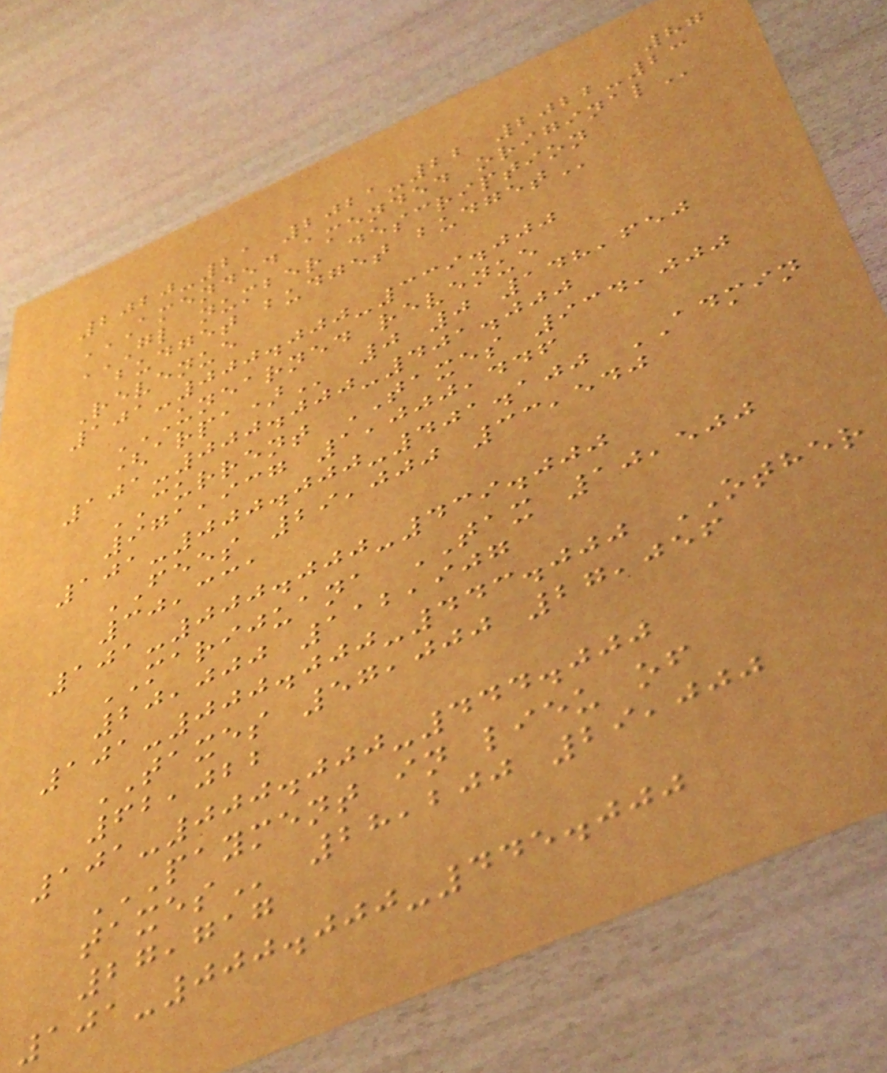87
2020-21 2021-22 2022-23
AMENDED AMENDED ORIGINAL
GL NUMBER DESCRIPTION
BUDGET BUDGET BUDGET
Revenue
101-000.000-339.000
UNEARNED REVENUE
(ARPA) 0 0 148,650
101-000.000-401.000
CURRENT TAXES 934,000
971,937 1,000,446
101-000.000-401.100 ADMIN
FEES 29,000 33,540
30,331
101-000.000-439.000
MARIJUANA TAX 10,500
20,000 112,907
101-000.000-443.000 OTHER
TAXES 57,000 27,056
62,022
101-000.000-444.000
PAYMENT IN LIEU OF
TAXES 28,200 29,000
27,717
101-000.000-445.000
